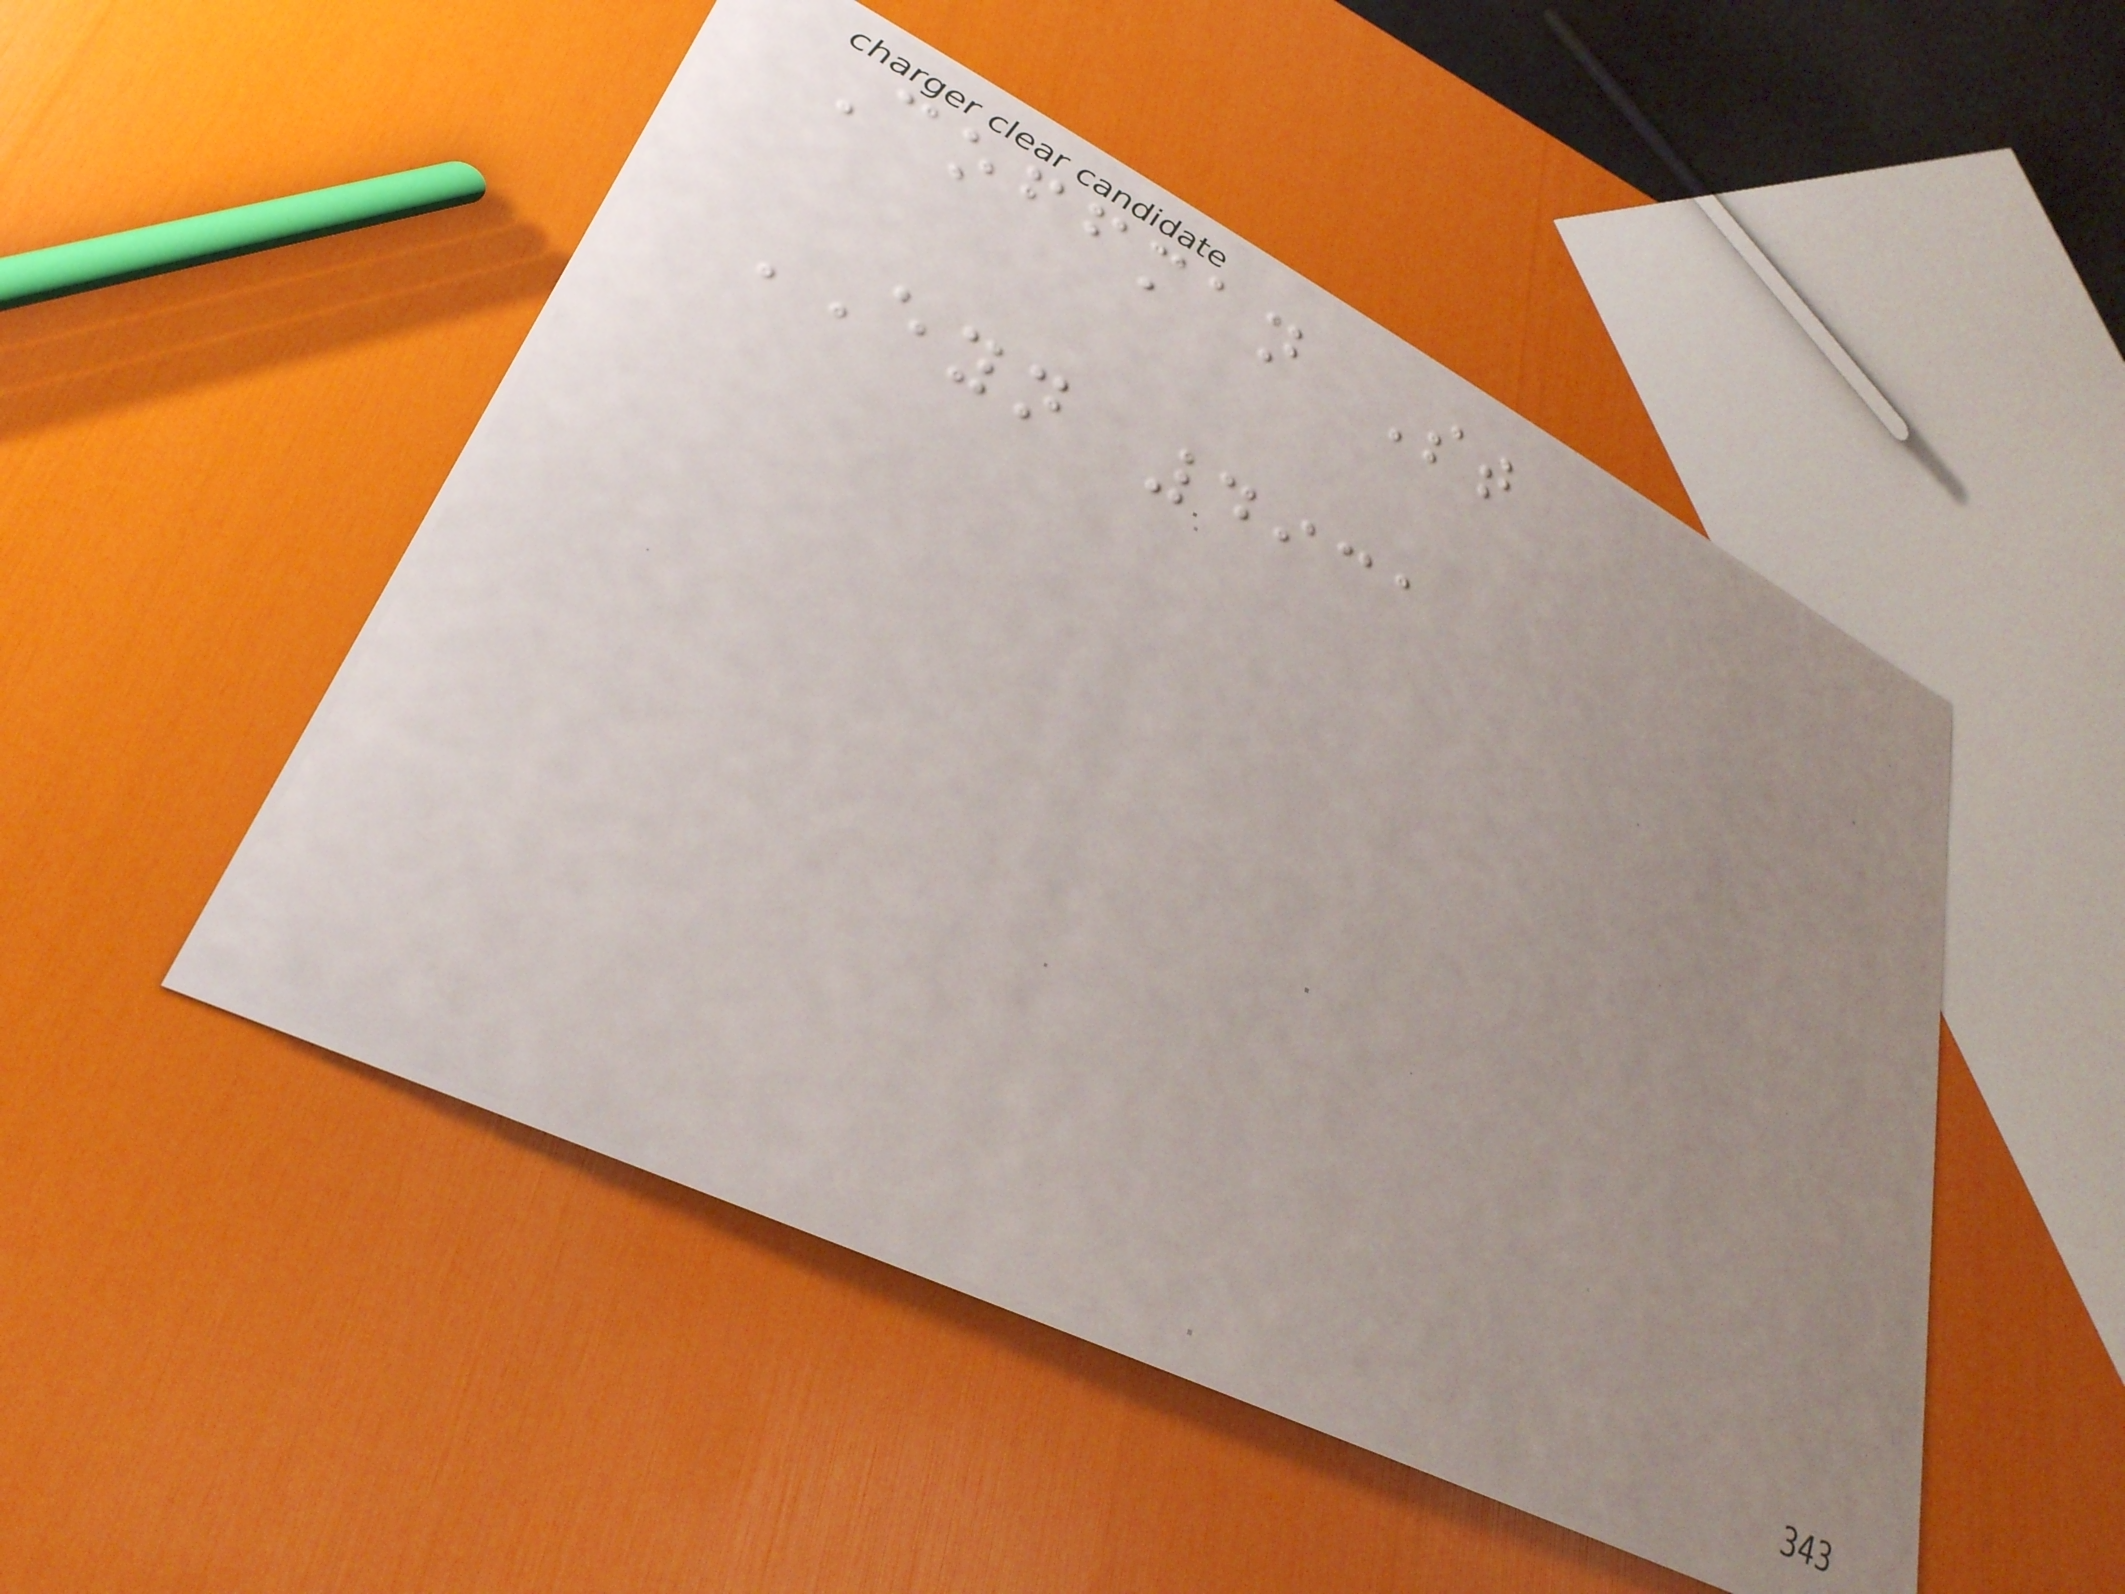Coffman St
EYN 4931
